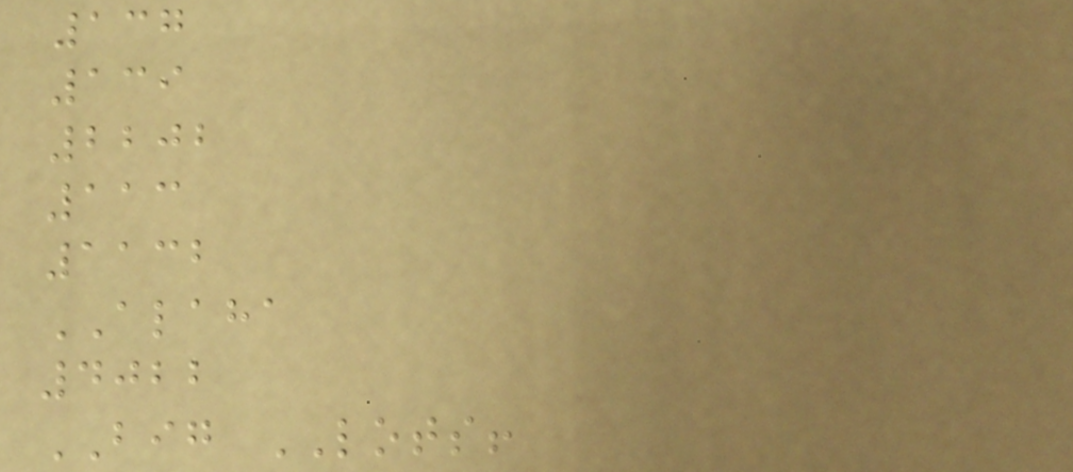137
139
2202
113
1132
ALAHA
4022
BIG LOTS!
